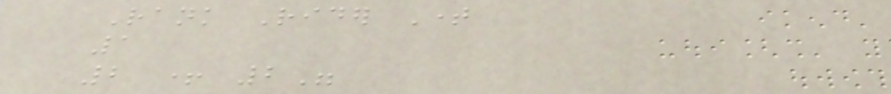Rank Rider Time
1
2 + 2"
